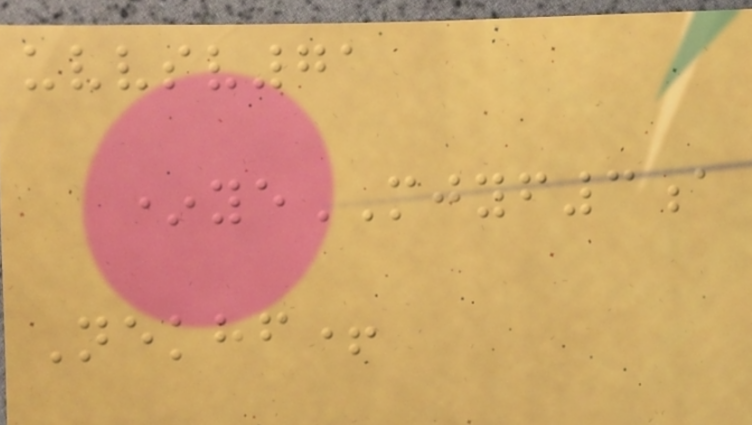uvvsv71
*yeMJYF3a
Nekhf+
